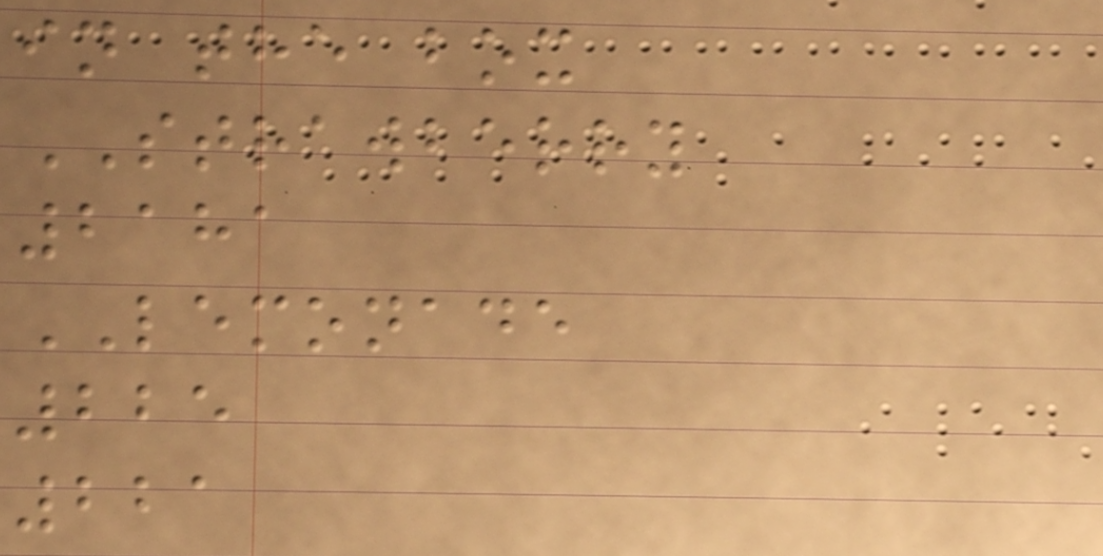in the box
STRAWBERRY
2181
LEMONADE
225
221
